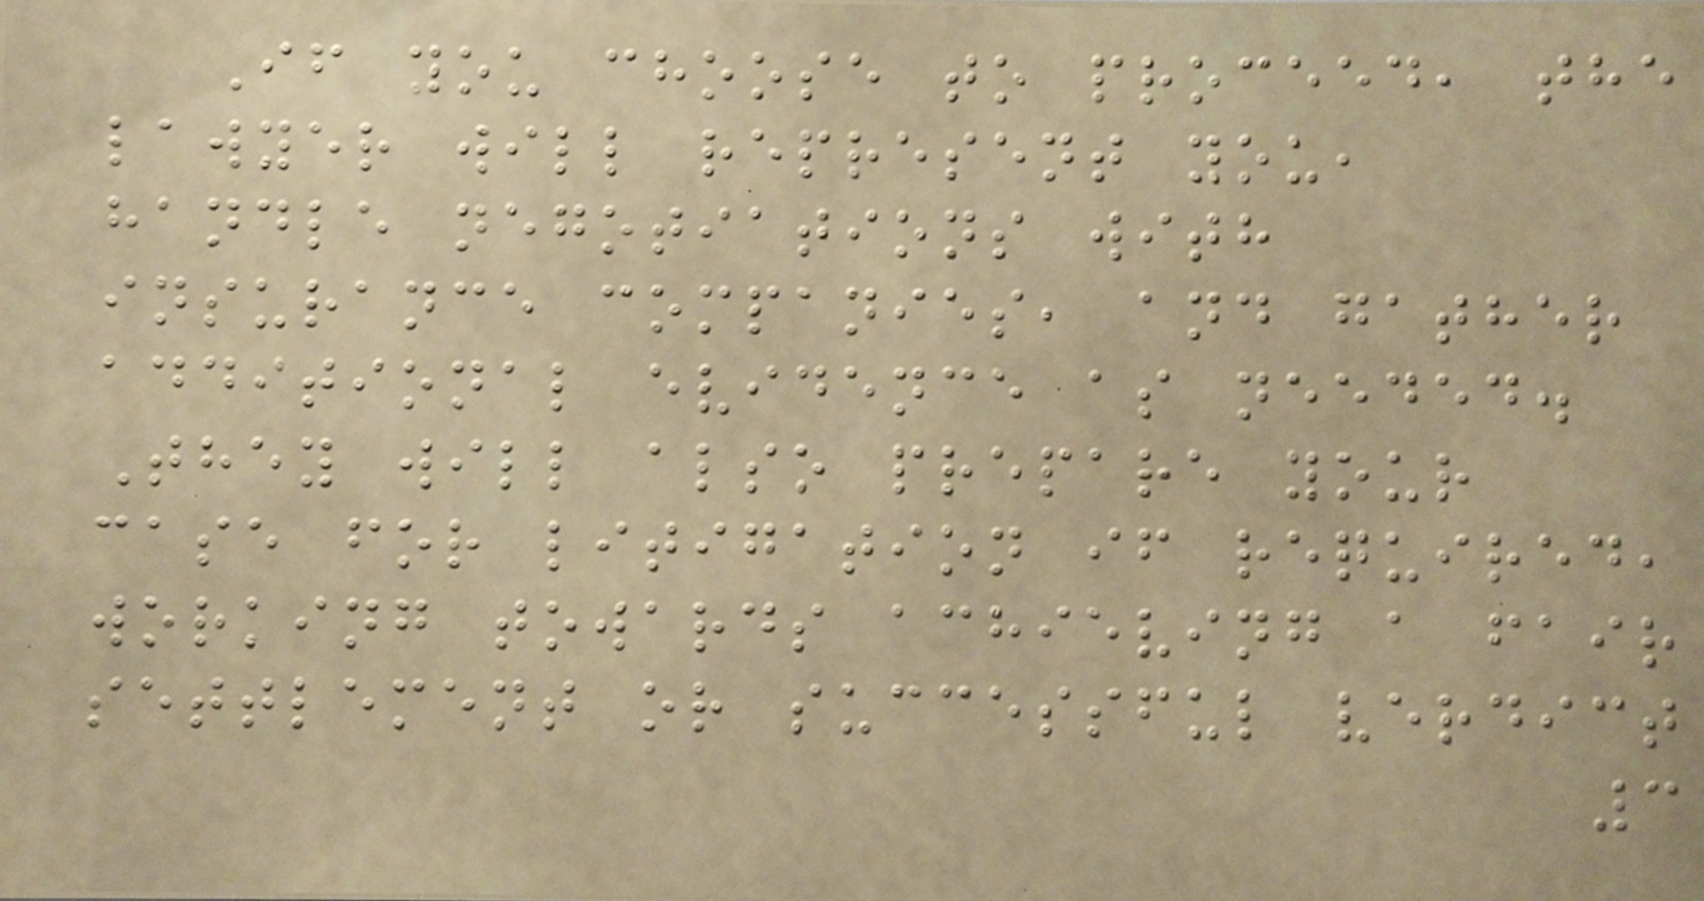If you choose to proceed, the
lawyer will represent you,
handle negotiations with
insurance companies, and gather
additional evidence as needed.
They will also prepare your
case for litigation if required,
working towards achieving a fair
settlement or successful verdict
3
